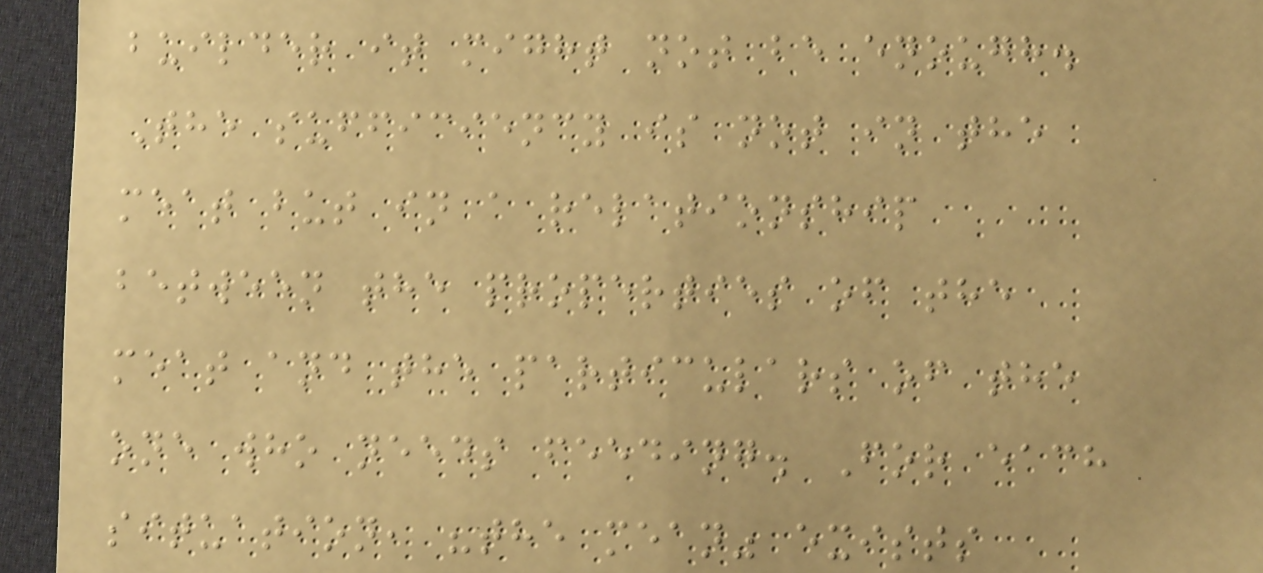builder it might not be enough.
The sufficiency is not in the
meat but in a relationship
between the properties of the
meat and the particulars of the
one who needs feeding. For each
situation, "the mean" exists
